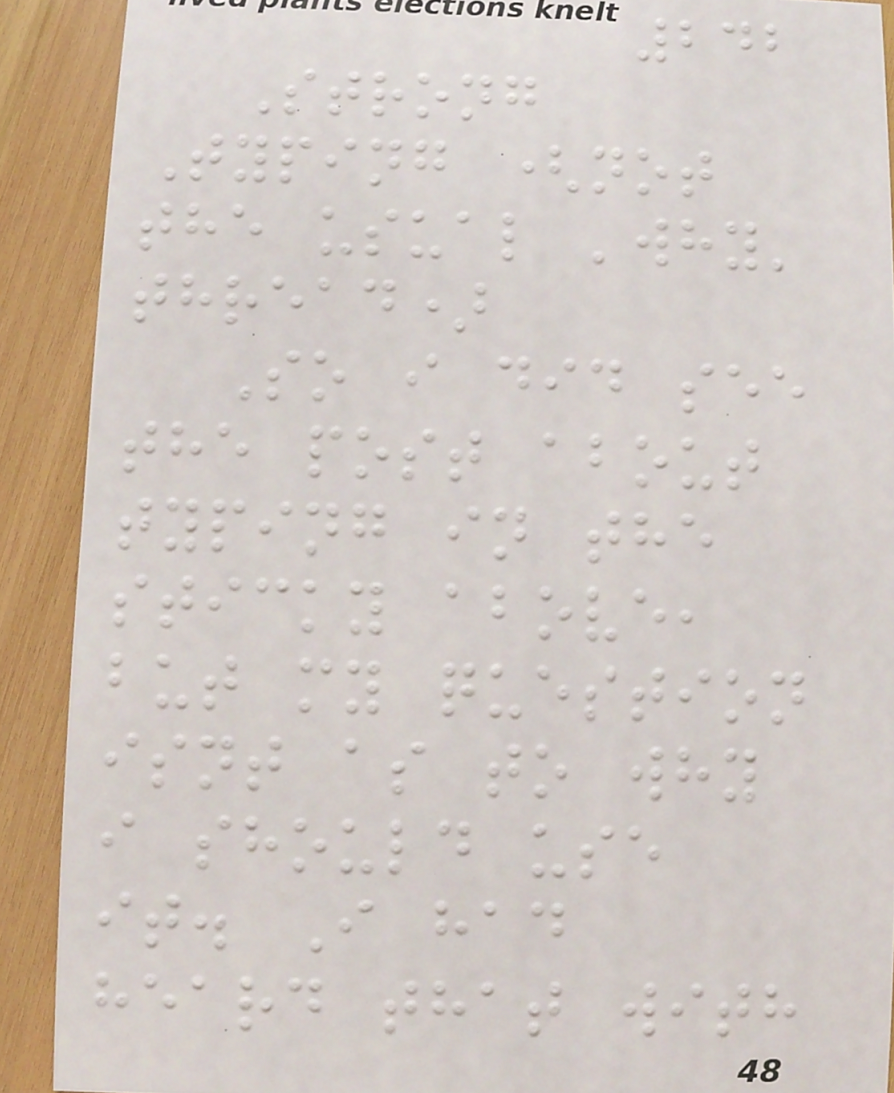242
Strong
Typing (not
the usual 'why'
thread)
So i did see
the post about
typing in the
sticky above,
but my question
isnt as to why
i should use
it. I had
heard that with
